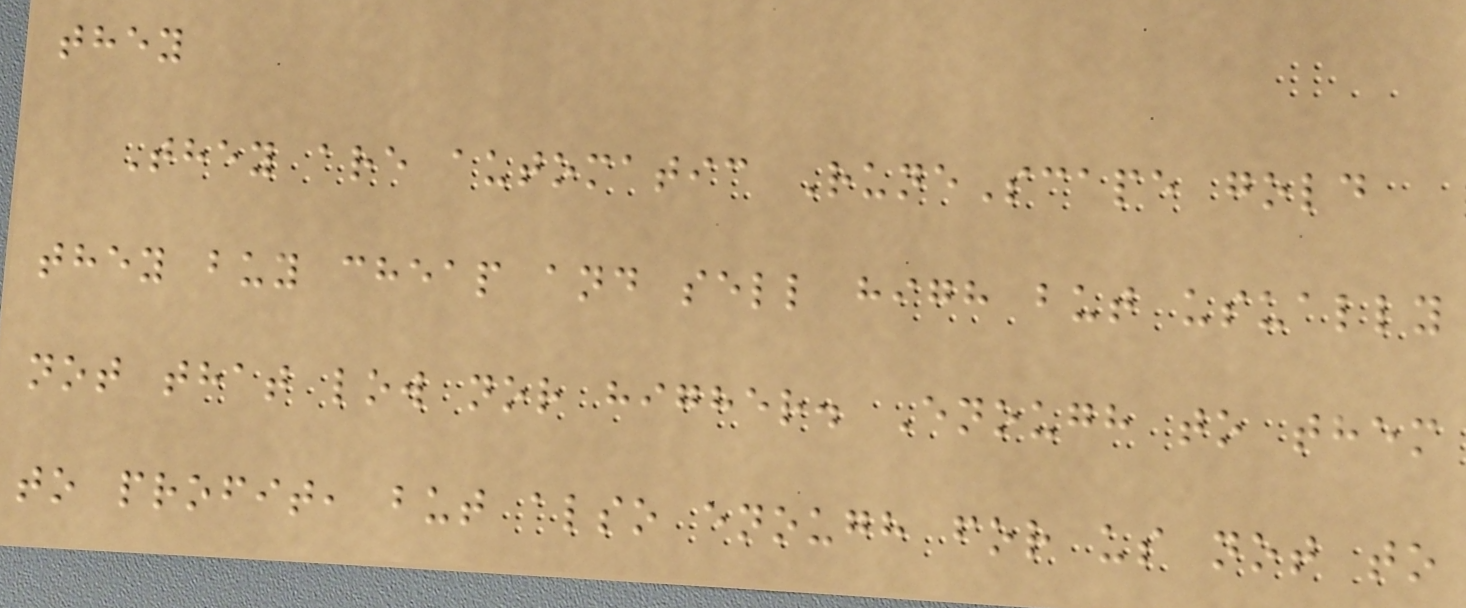they
They are automatic RuneScape gold
they buy cheap and sell high but usually
not that low nor higher. Enough to them
to profit, but also enough for us not to
